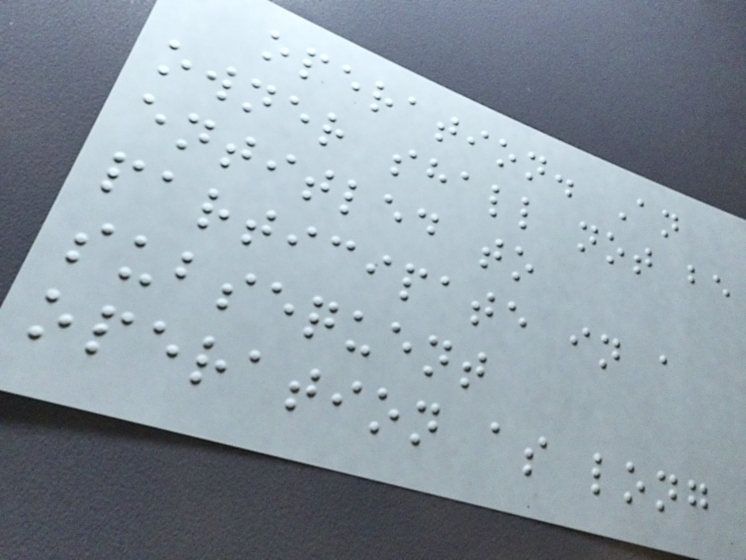operation. An
owner shall not be
entitled to
participate in a
subsequent
operation as long
